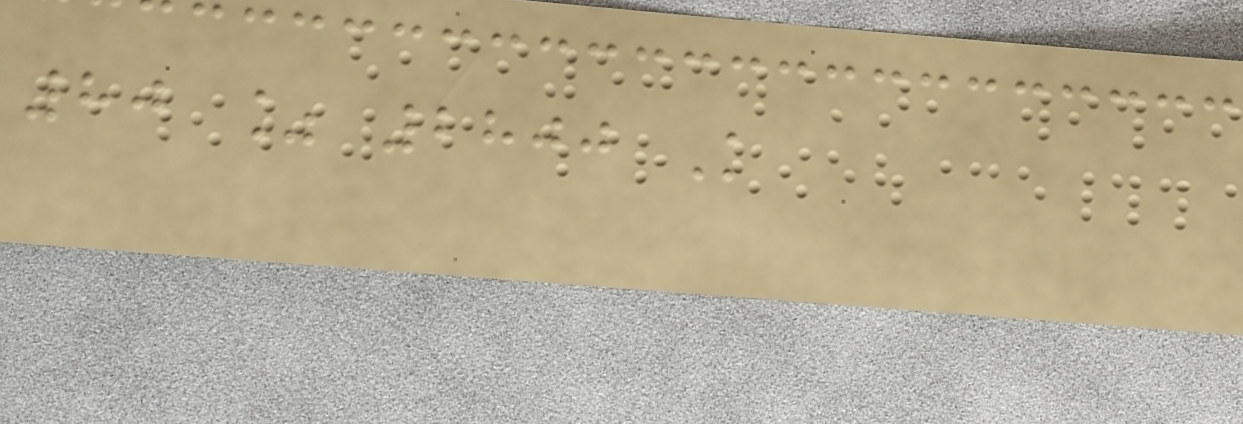80 % 2800 K
